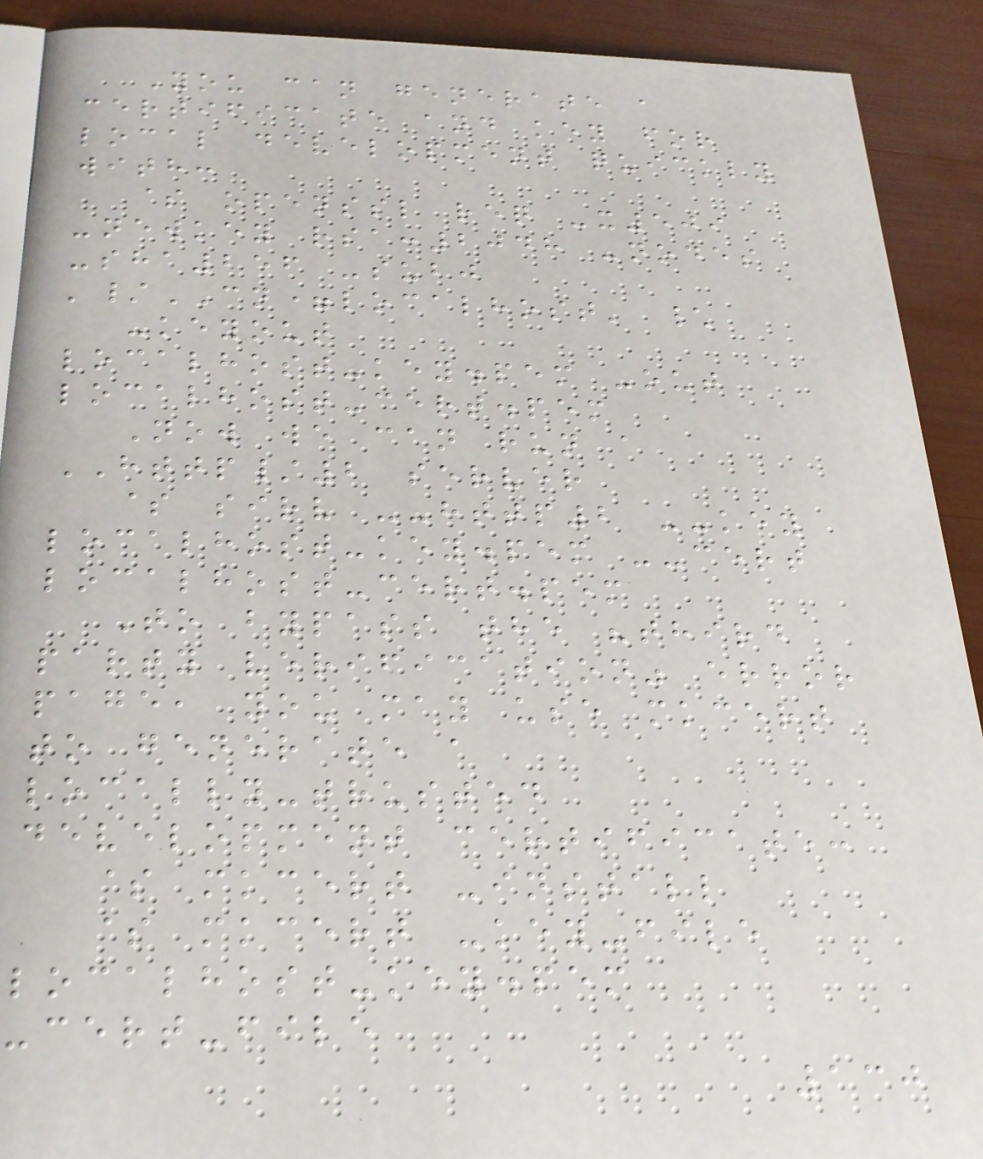You can generate a
certificate and key for
local development quickly
with:
$ openssl req -x509
-newkey rsa:2048 -nodes
-sha256 -subj
'/CN=localhost' \
-keyout
localhost-key.pem -out
localhost-cert.pem
Now we can run a
HTTP/2 server
$ sirv --http2 --key
localhost-key.pem --cert
localhost-cert.pem
To bypass the "third
party verification" error
page, you may use mkcert
to generate a
locally-trusted
development certificate:
$ mkcert -install
$ mkcert -key-file
localhost-key.pem
-cert-file
130
